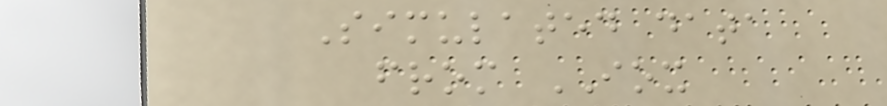Simulated data
from IOX
